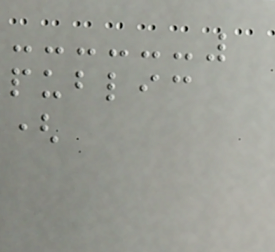public
(
